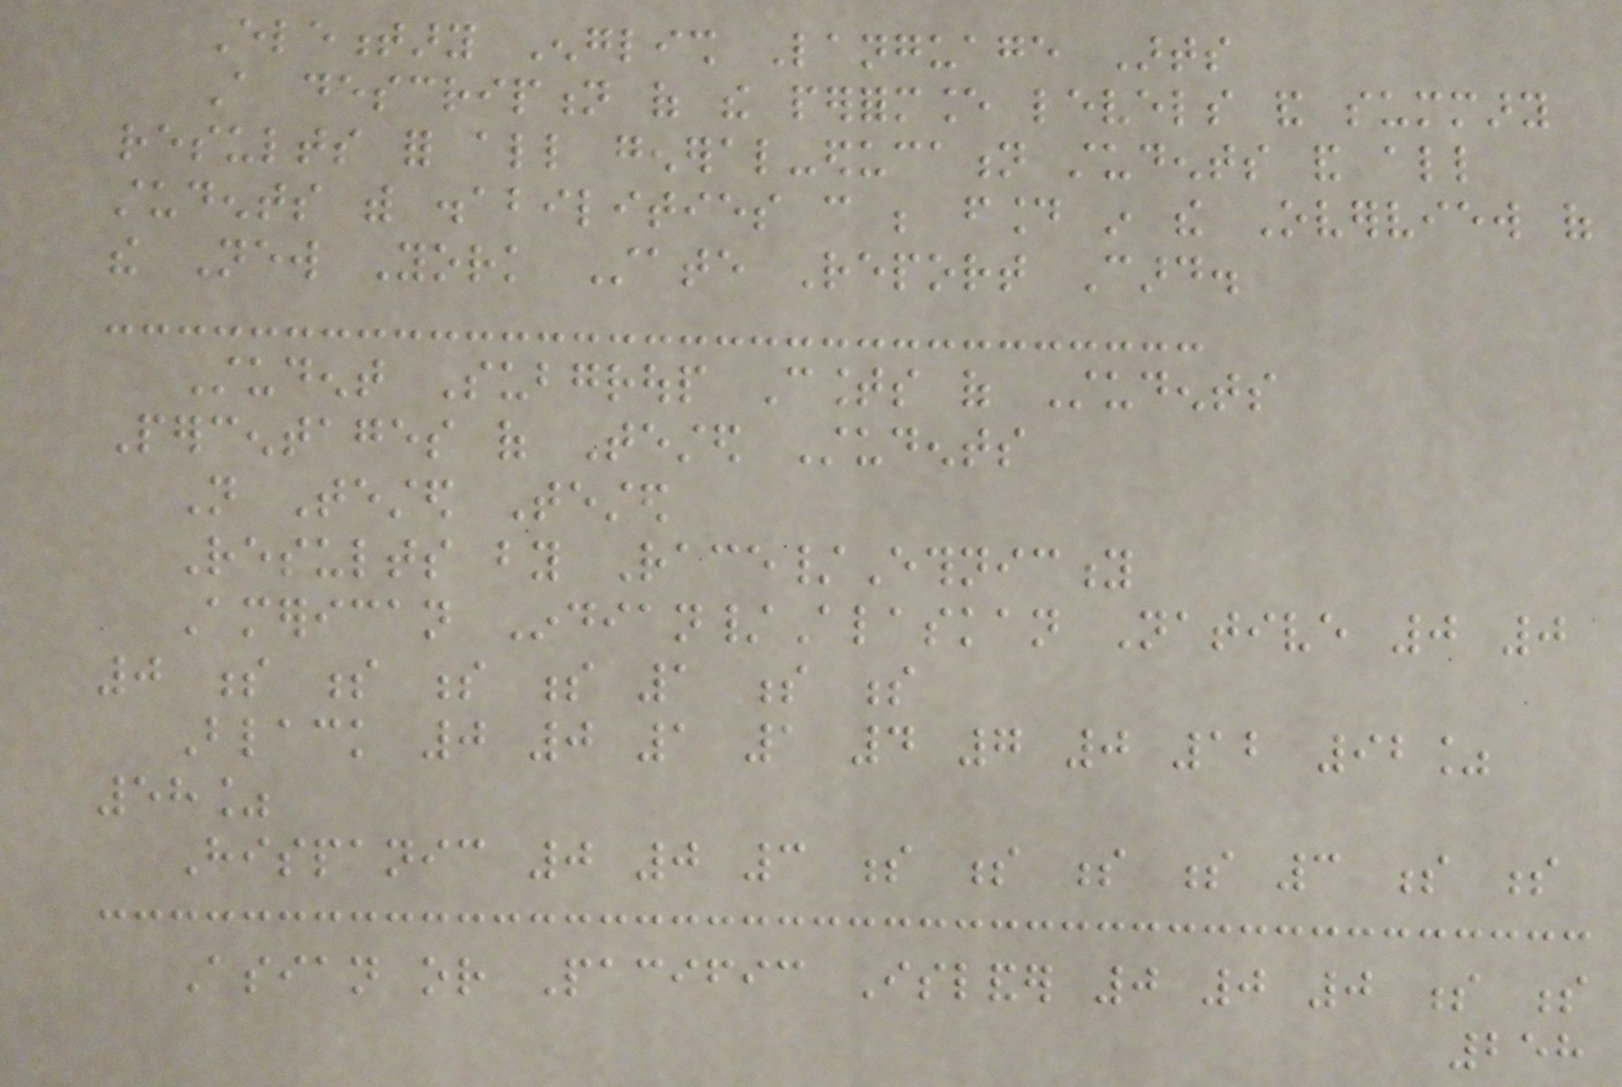Elementary English Language Arts
A description of the performance levels and summary
results for all general-education students and all
students with disabilities can be found in the Overview of
the New York State Report Card.
Student Subgroup Counts of Students
Percentages of Tested Students
Not Tested Tested
Results by Race/Ethnicity
American Indian/Alaskan Native 0 0
0 s s s s 1 s s
Black 0 0 1 1 4 7 0 12 92%
58%
Hispanic 0 0 3 s s s s 3 s s
Asian or Pacific Islander 0 0 0 s s
258
